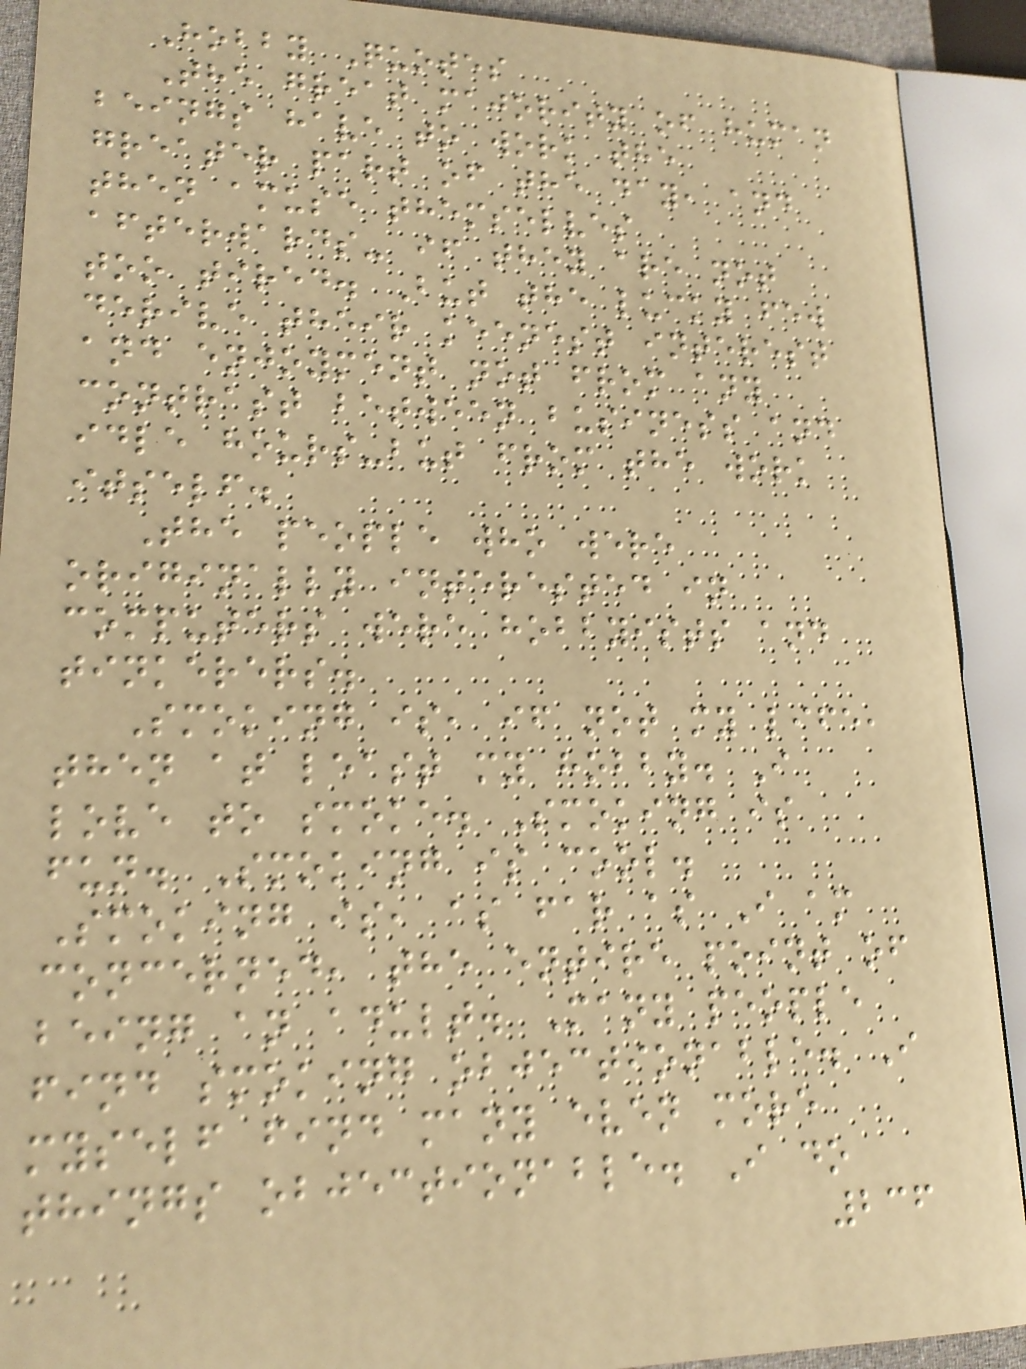Hobby Quotes
The great majority of human
beings have to work the
greater part of the day, and
then amuse themselves
afterwards- if they are not
too tired. But the lucky few
derive their keenest interest
and enjoyment not from any
contrast between business and
idle hours-but from the work
itself.
The people who were
originally interested in
computers were hobbyists and
tinkerers.
Smoking is, if not my life,
then at least my hobby. I
love to smoke. Smoking is
fun. Smoking is cool.
Smoking is, as far as I am
concerned, the entire point of
being an adult. Many people
find smoking objectionable. I
myself find many even more
things objectionable. I do
236
